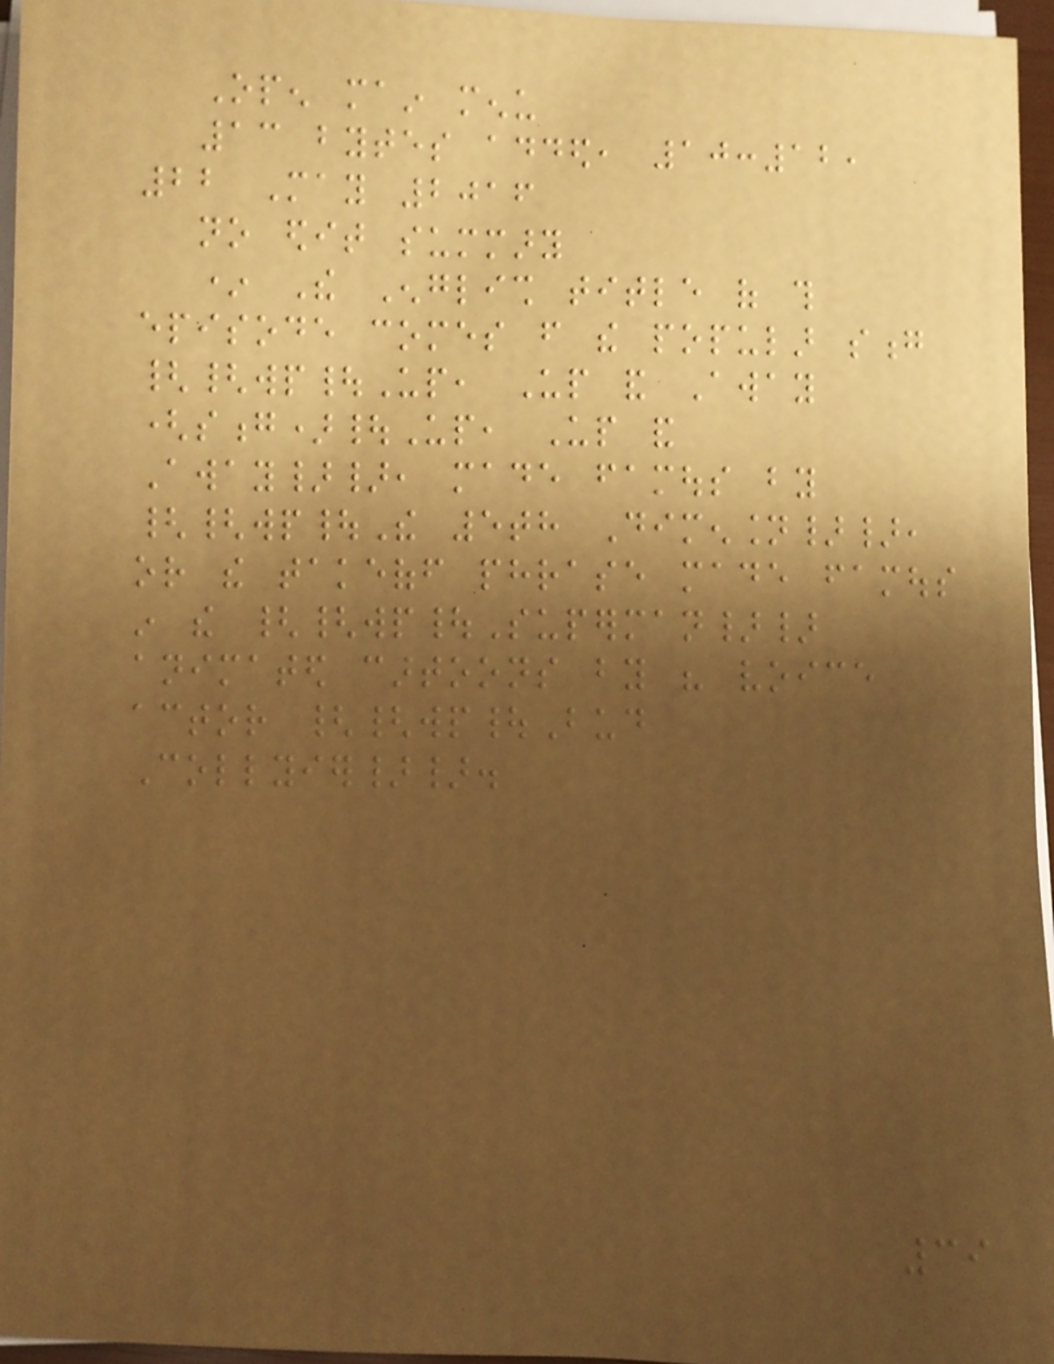Open main menu
13 bytes added, 10:12,
22 May 2016
no edit summary
* The English title of this
episode comes from the popular song
{{wp|Up, Up and Away
(song)|Up, Up and
Away}}, made famous by
{{wp|The 5th Dimension}},
or the takeoff phrase made famous
in the {{wp|Superman}}
animated cartoons by his voice
actor {{wp|Bud
Collyier}}.
39
